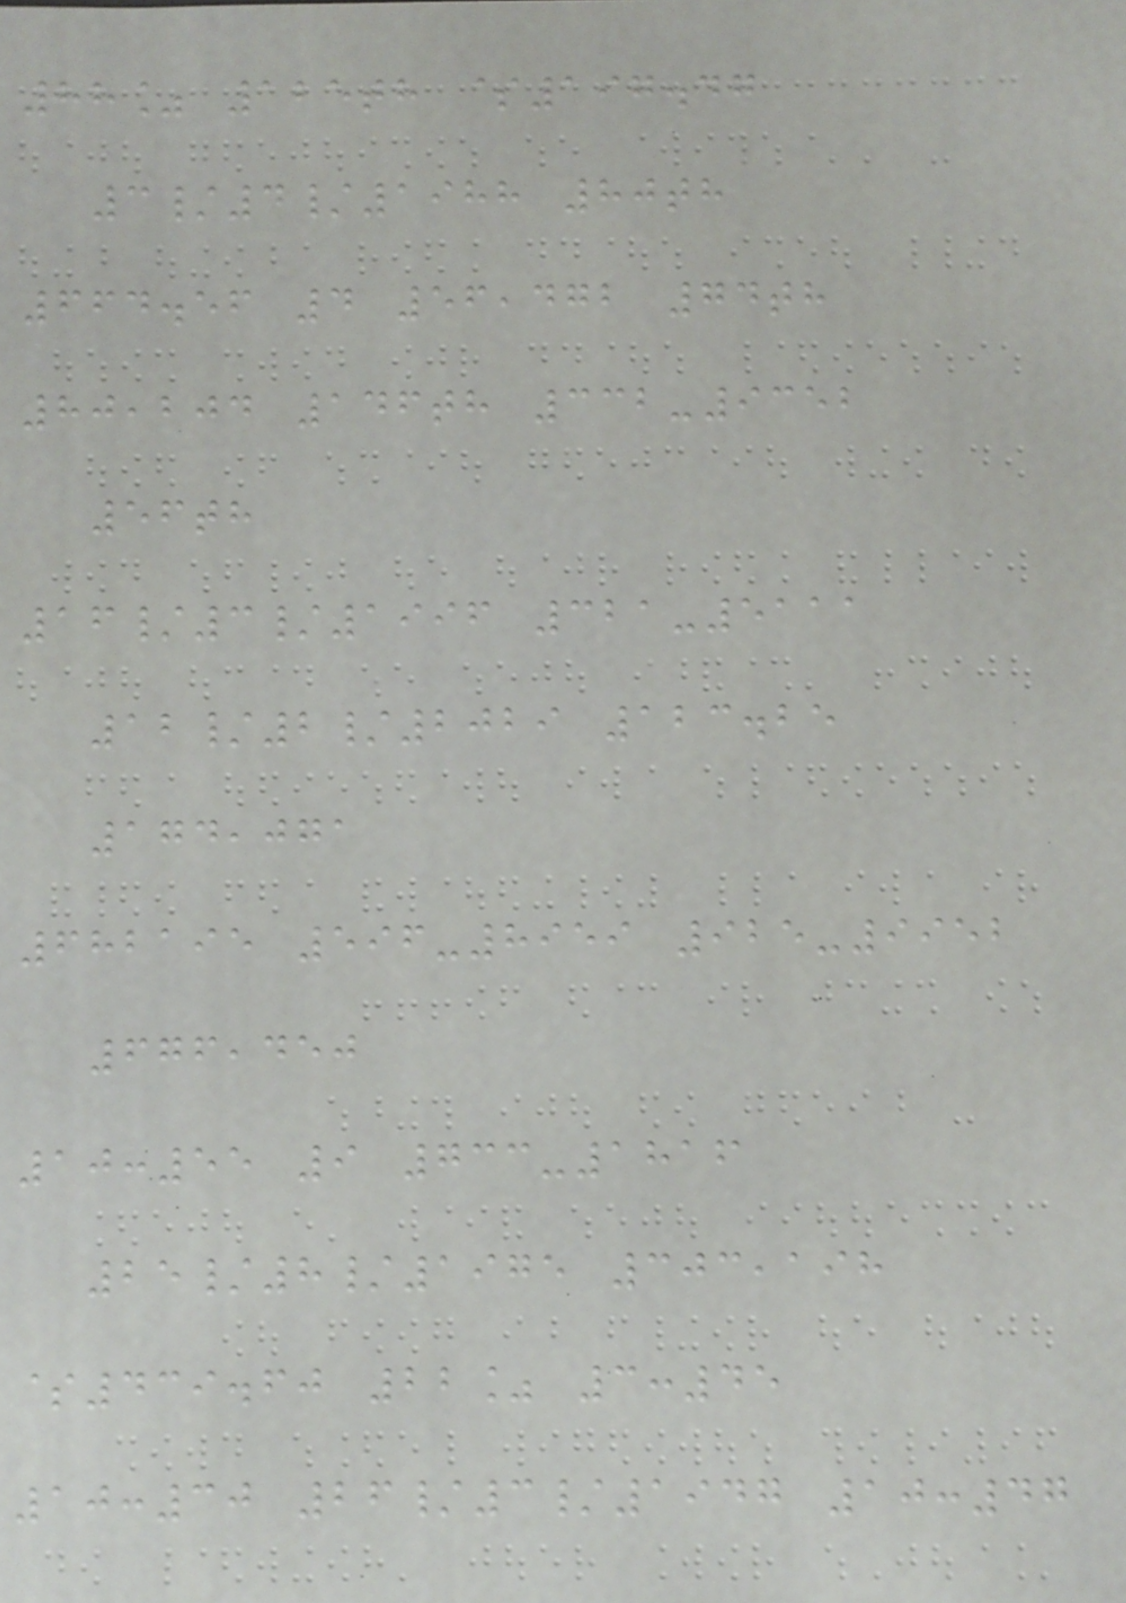88% 125th $197.47
3/4/1988 80th
664.56 4 56,472 74th
80,204 146th 332-9352
56th
16/3/1996 321-5111
12/2/2029 123.25
174,071
682195 596-8959 925-9952
676,450
10:55 9 733-1816
25/8/1975 303,198
$439.60 22% 3:45
10:30 26/3/1947 10:47
